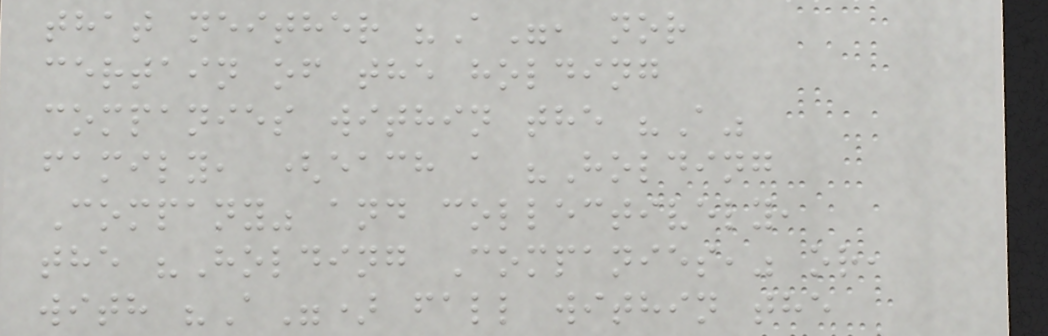that neither "A", nor
certain of the holding
companies within the "A"
family, (each a "Holding
Company" and collectively,
the "Holding Companies," or,
with "A") fall within the
